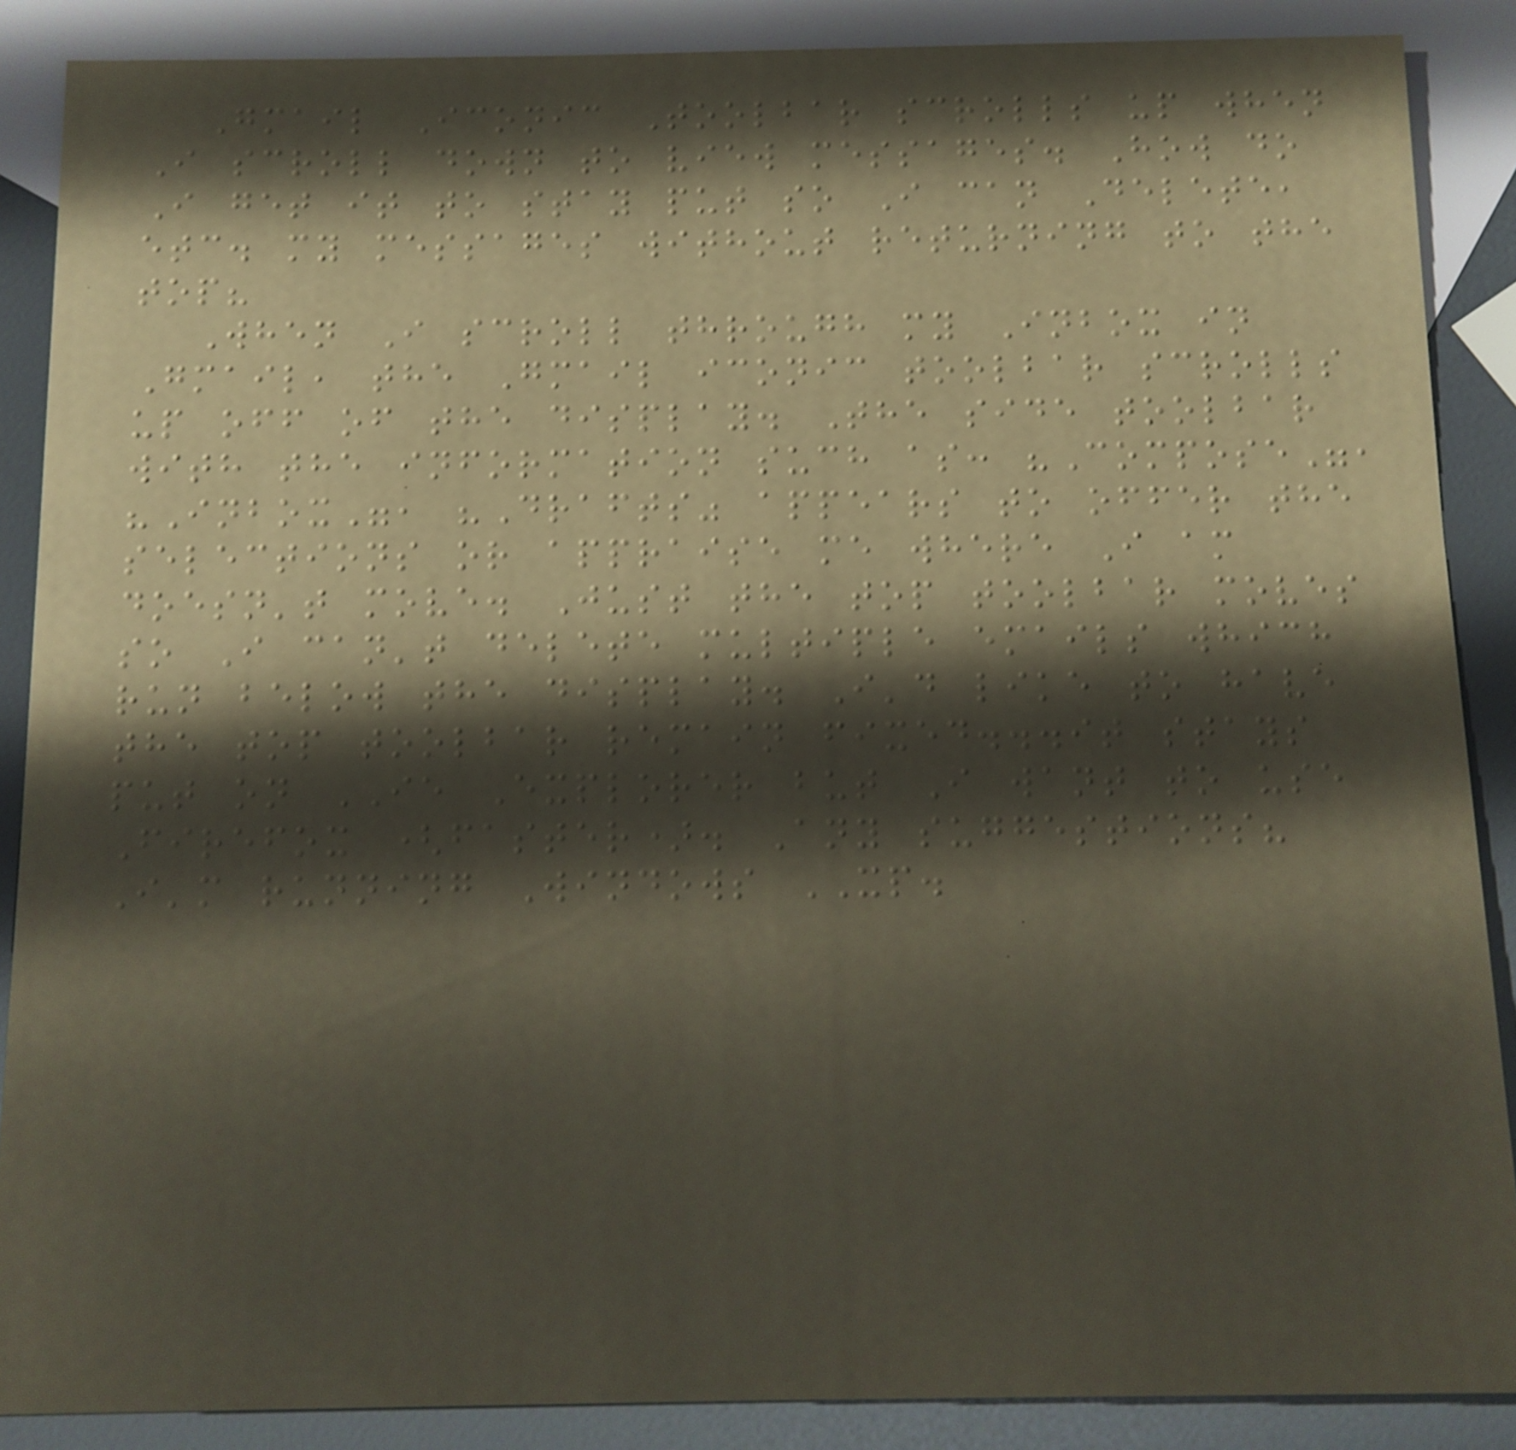Gmail Iconic Toolbar scrolls up when
I scroll down to view messages. How do
I get it to stay put so I can Delete,
etc. my messages without returning to the
top?
When I scroll through my Inbox in
Gmail, the Gmail iconic toolbar scrolls
up off of the display. The side toolbar
with the information such as: "Compose",
"Inbox", "Drafts" appears to offer the
selections or appraise me where I am
doesn't move. Just the top toolbar moves
so I can't delete multiple emails which
run below the display. I'd like to have
the top toolbar remain fixed...it stays
put on IE Explorer but I want to use
Firefox (faster). Any suggestions?
I'm running Windows XP.
